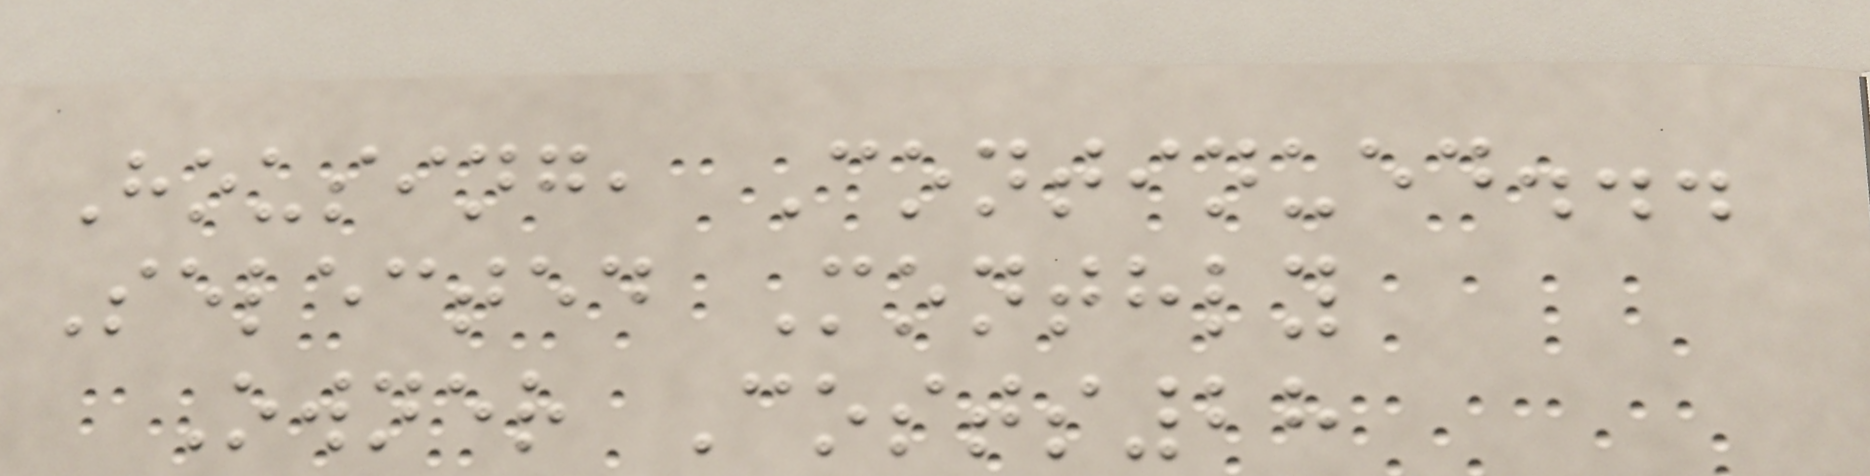Housing, Continued...
Selected Monthly
Owner Costs28
